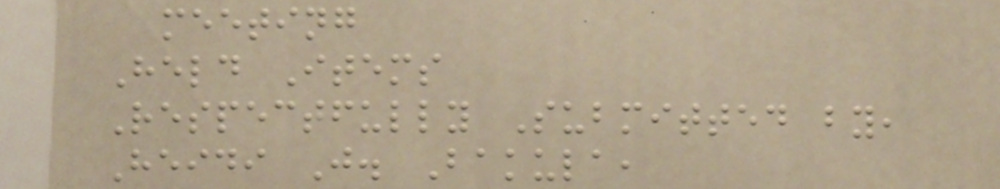meeting
Held Items
Respectfully Submitted by,
Heidi J. Bakula,
